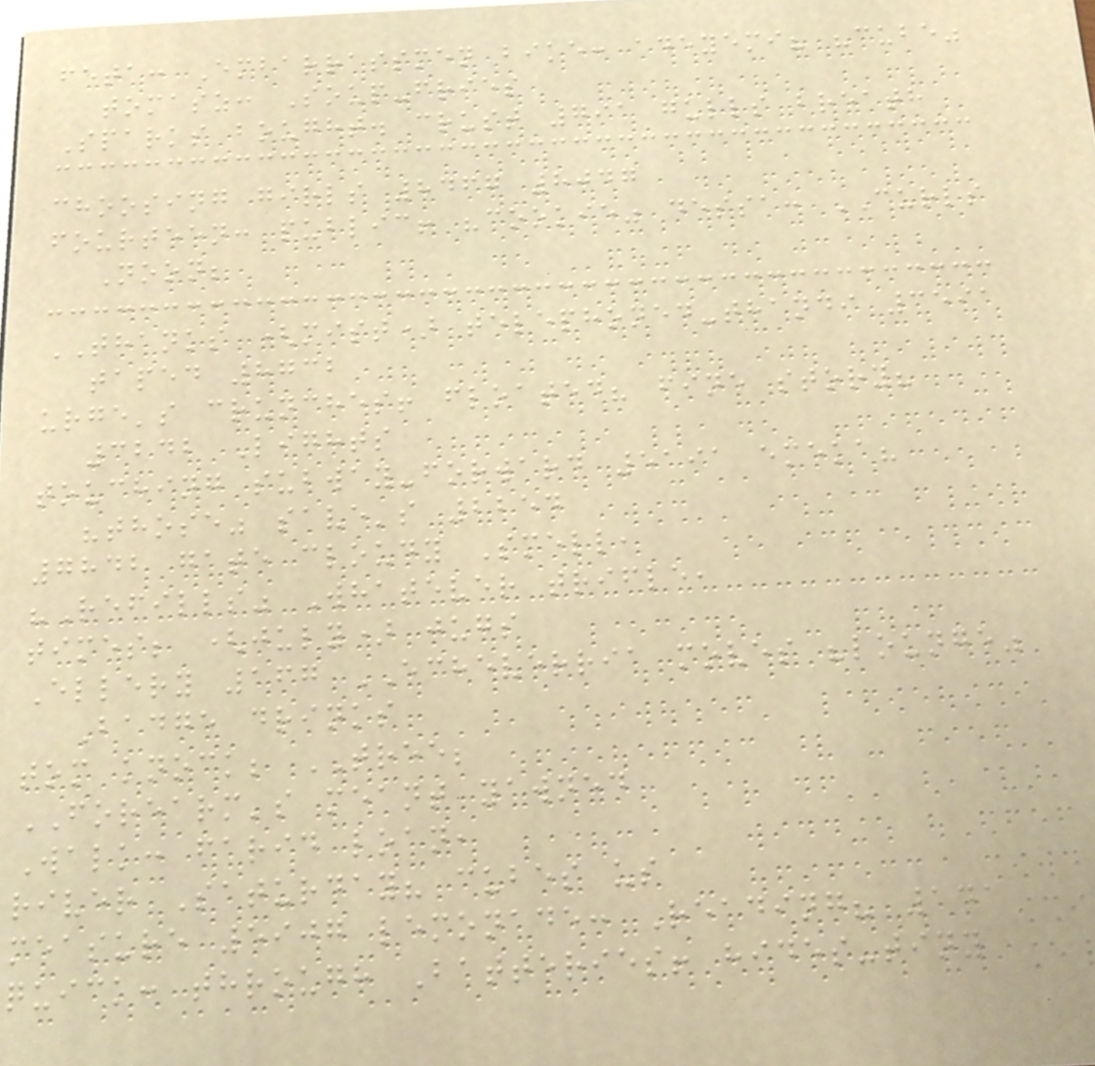feta: Embarrassmen bike: adeyemi? "cube"
tomasz: Soup-fries
Sparks bought. crust 791 gulls breath
choosing girls 8467 8047
fourteen: public! "cookie" dessa: CURLS
Noon;
THANKS (mist) telephoned-thandi 3591
taped 8732
urge's crunches! floated? fine story?
3242 Lights
touching subway-forward 5191 emeka?
"those" save's 2254
7842 gate cloudy Smell,
"Refills" Whatever trifle,
times; (july) jugs
Ellery 167 ECHEVERRIA moves "lounge"
Badge drinks
tom knock; TREE;
FOREARM's meant yawned
Walk: farid loan,
river Saturday? cubes us
measure 5907 lemonade: Reading? 141
quick: through Batteries! hides-tiny
